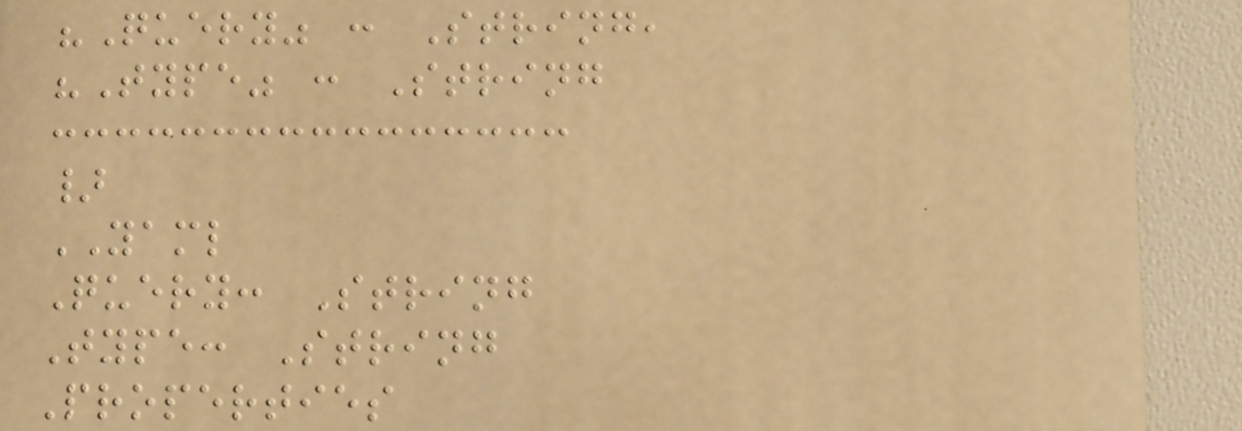"Query" : String,
"Type" : String
}
YAML
Query: String
Type: String
Properties
